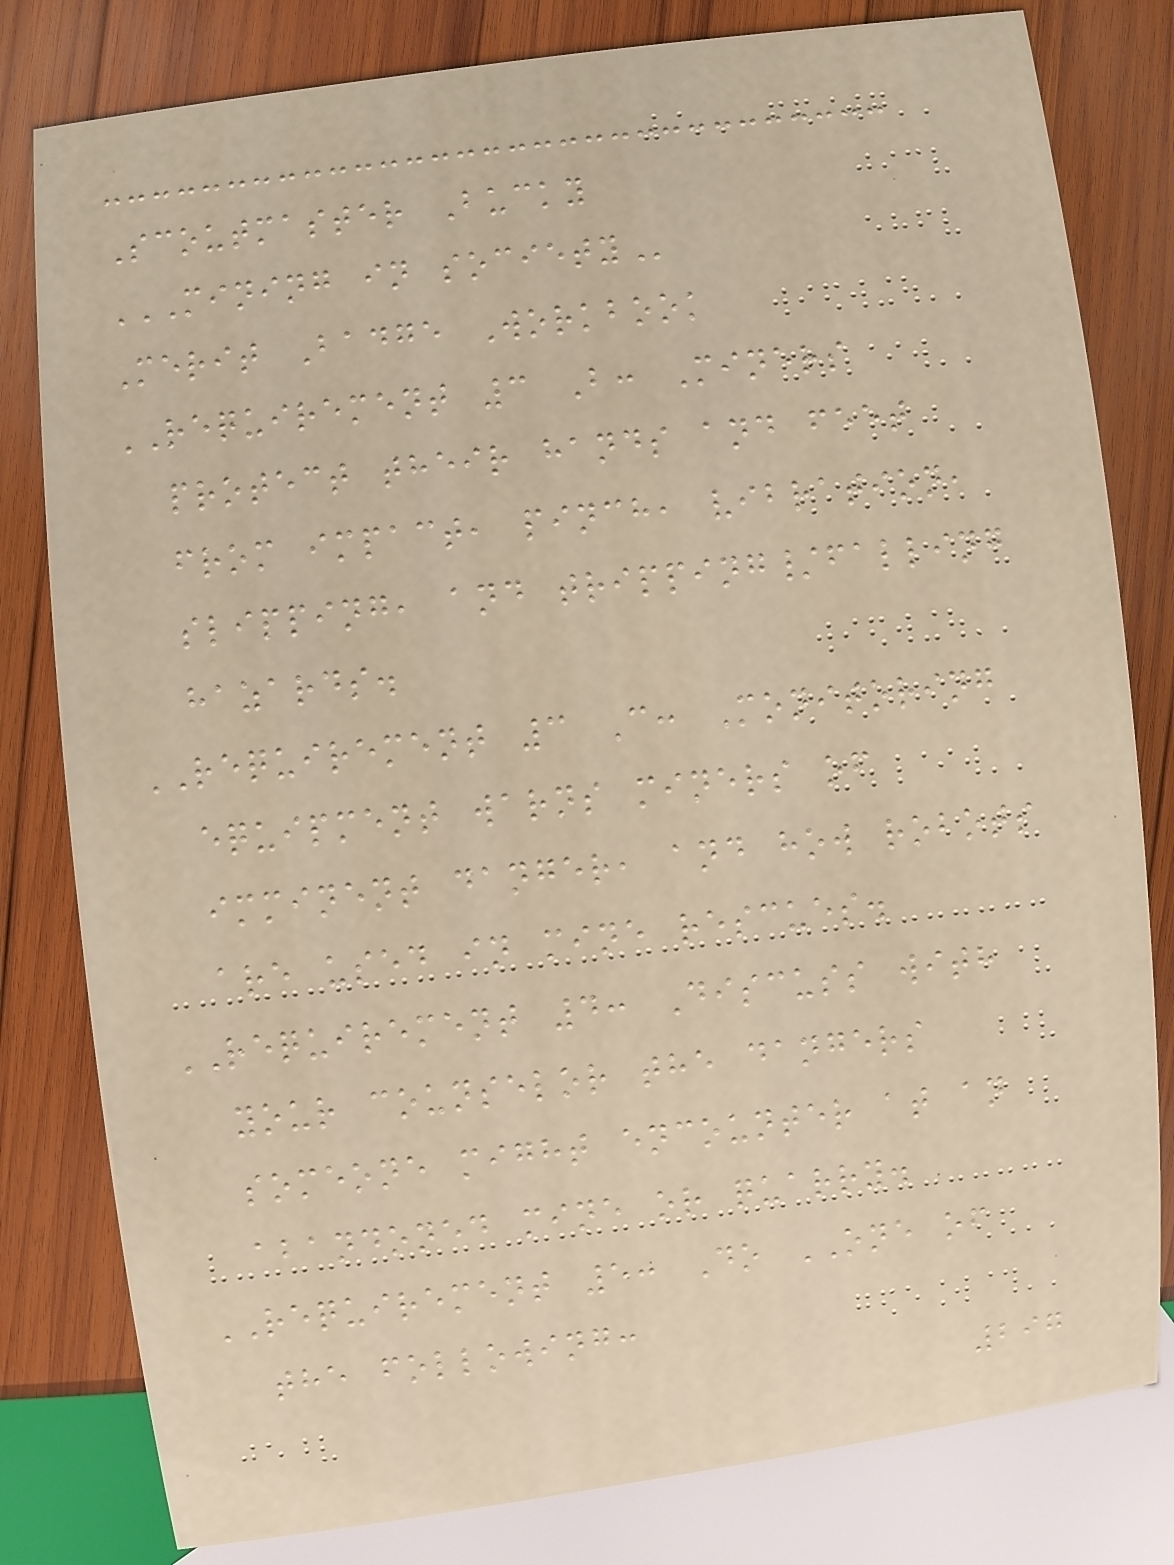Scoutmaster Bucky
MINING IN SOCIETY
Merit Badge Workbook
REQUIREMENT 3 B: Miners
protect their hands and feet
from impact, pinch, vibration,
slipping, and tripping/falling
hazards.
REQUIREMENT 3 C: Monitoring
equipment warns miners of
imminent danger, and how robots
are used in mine rescues.
REQUIREMENT 4: Discuss with
your counselor the dangers
someone might encounter at an
abandoned mine or quarry.
REQUIREMENT 5: Do ONE of
the following:
297
